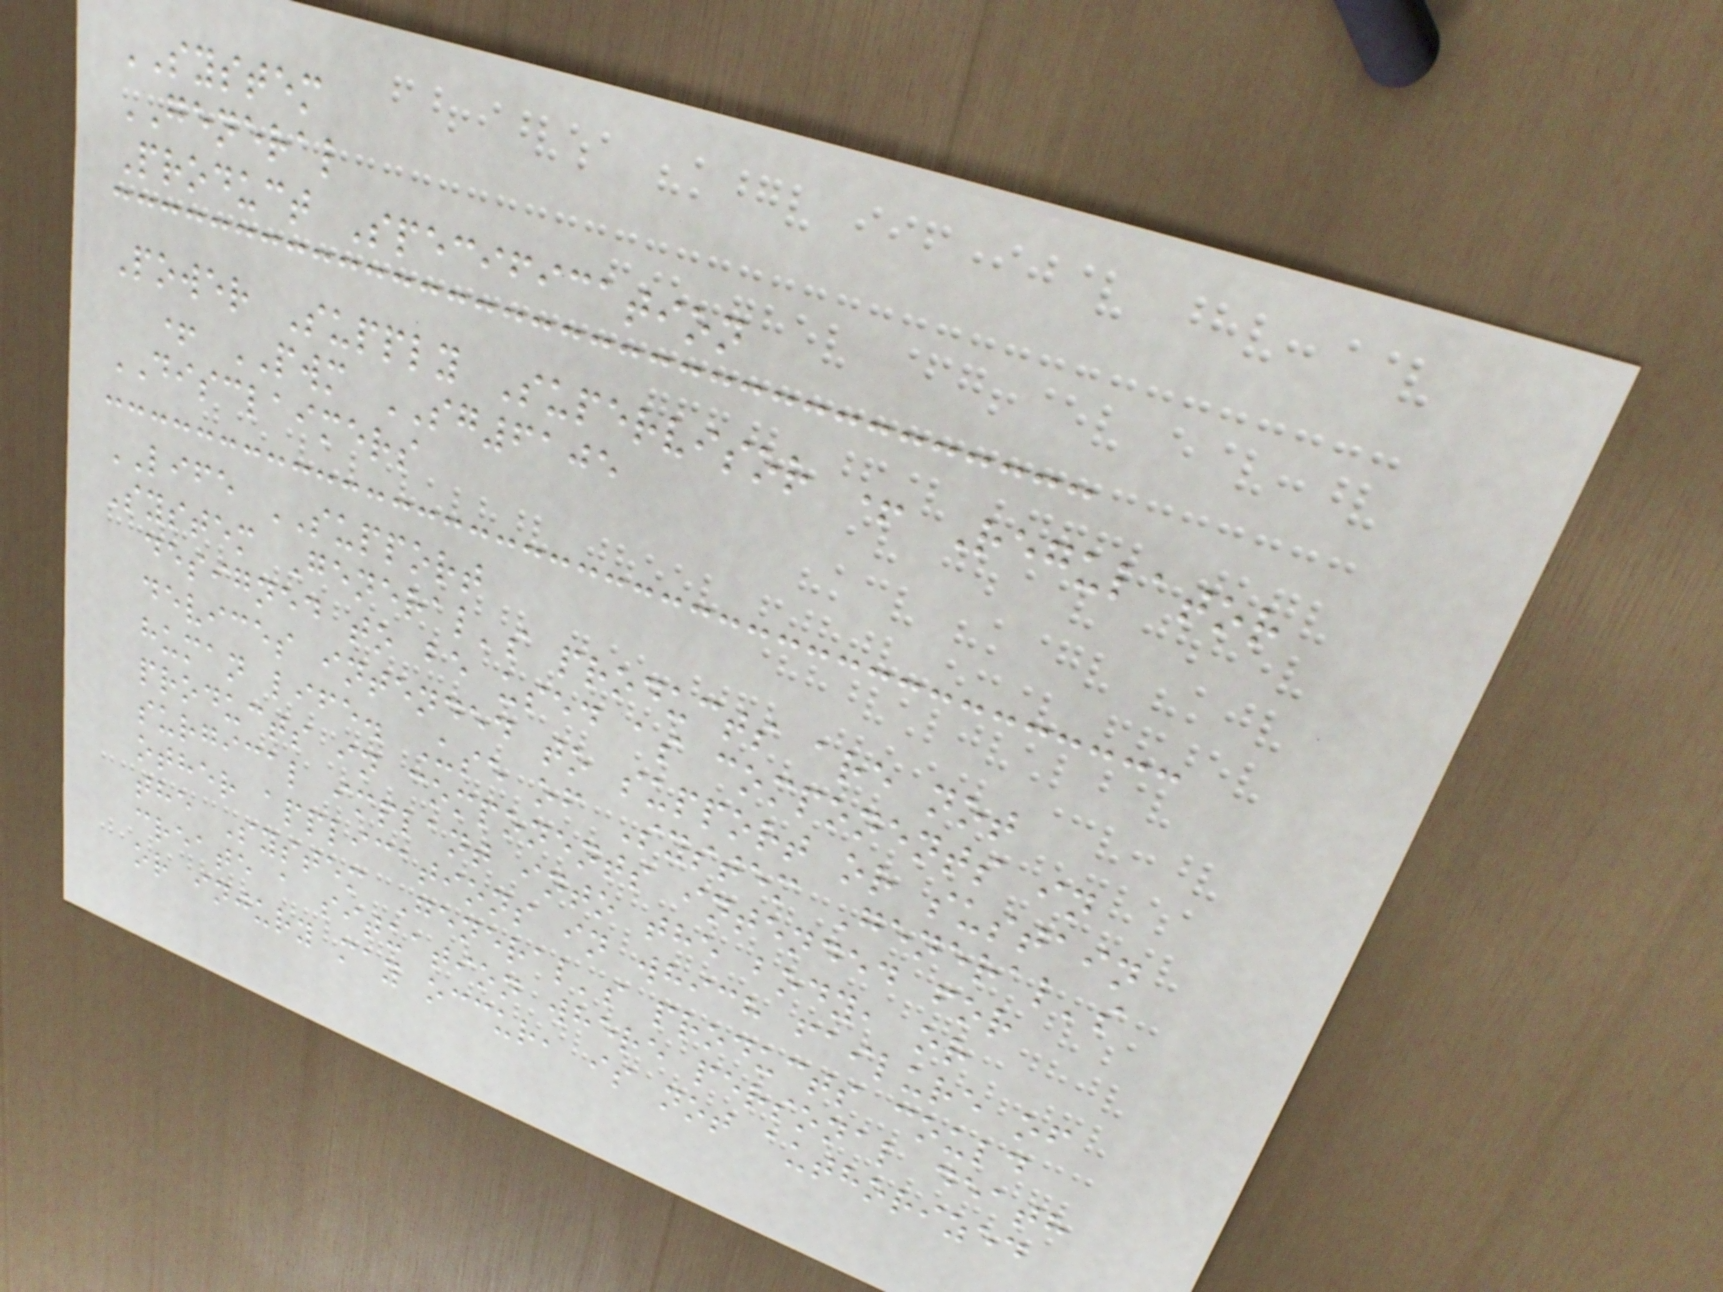SYSTEM
GENERAL
Product Specification
Power Supply Supervisor + Regulator
+ PWM SG6105
DISCLAIMERS
LIFE SUPPORT
System General's products are not
designed to be used as components in
devices intended to support or sustain
human life. Use of System General's
products in components intended for
surgical implant into the body, or
other applications in which failure of
the System General's products could
create a situation where personal death
or injury may occur, is not authorized
